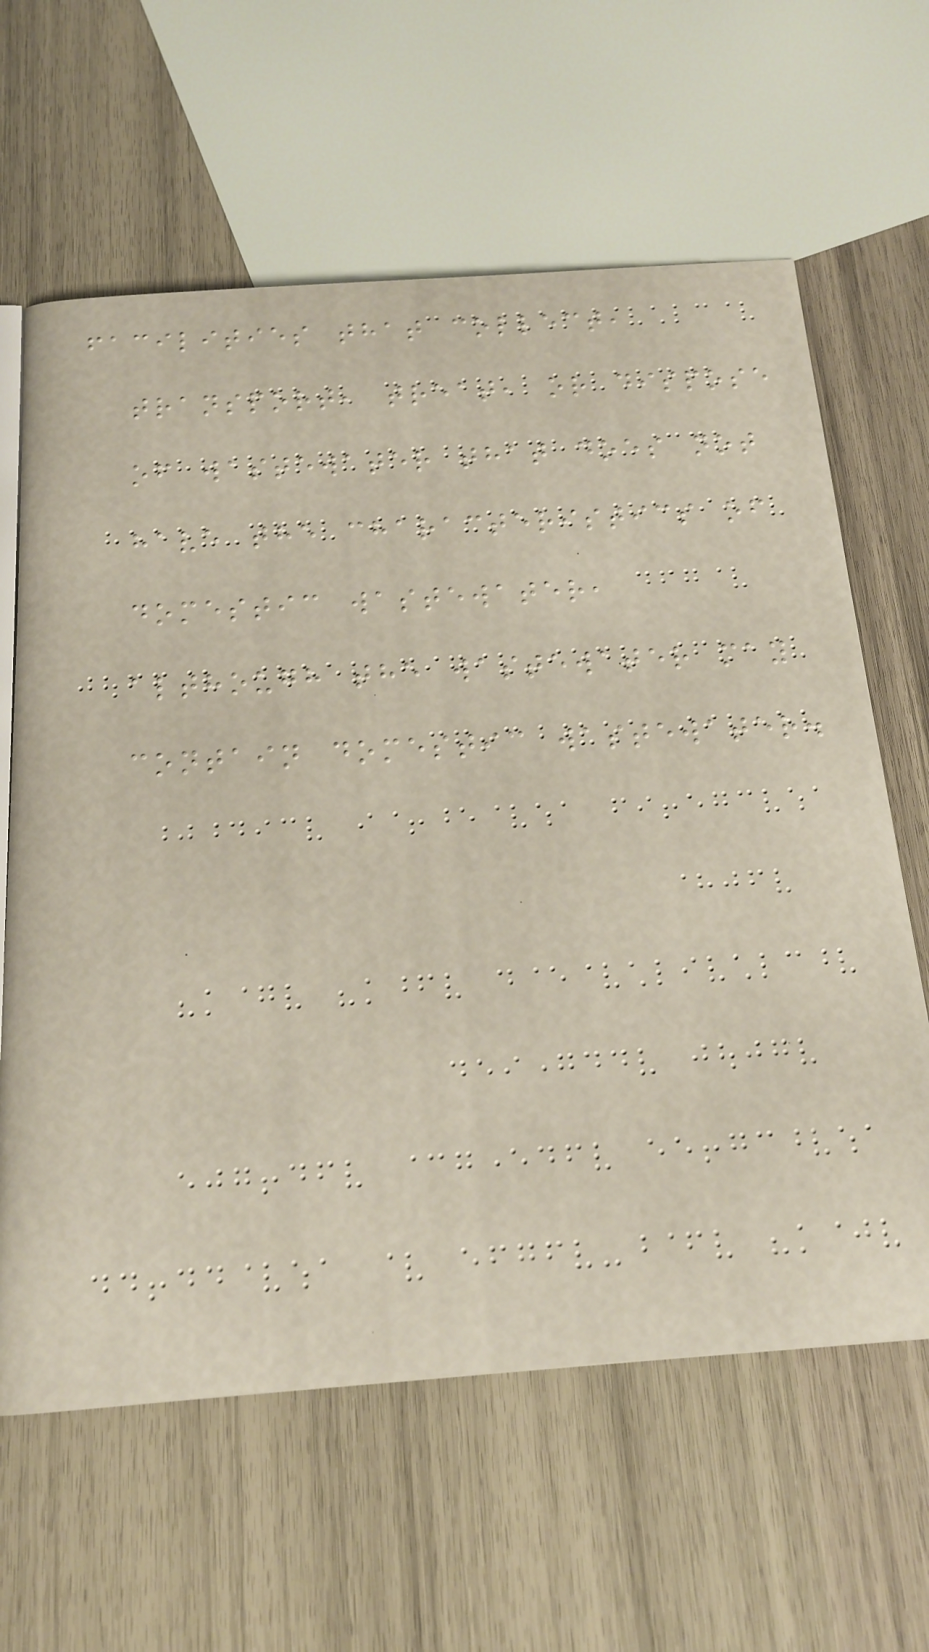facilities that collect,
transport, treat, or dispose
of wastewater that does not
have the characteristics of
domestic wastewater,
although the wastewater may
contain domestic wastewater.
